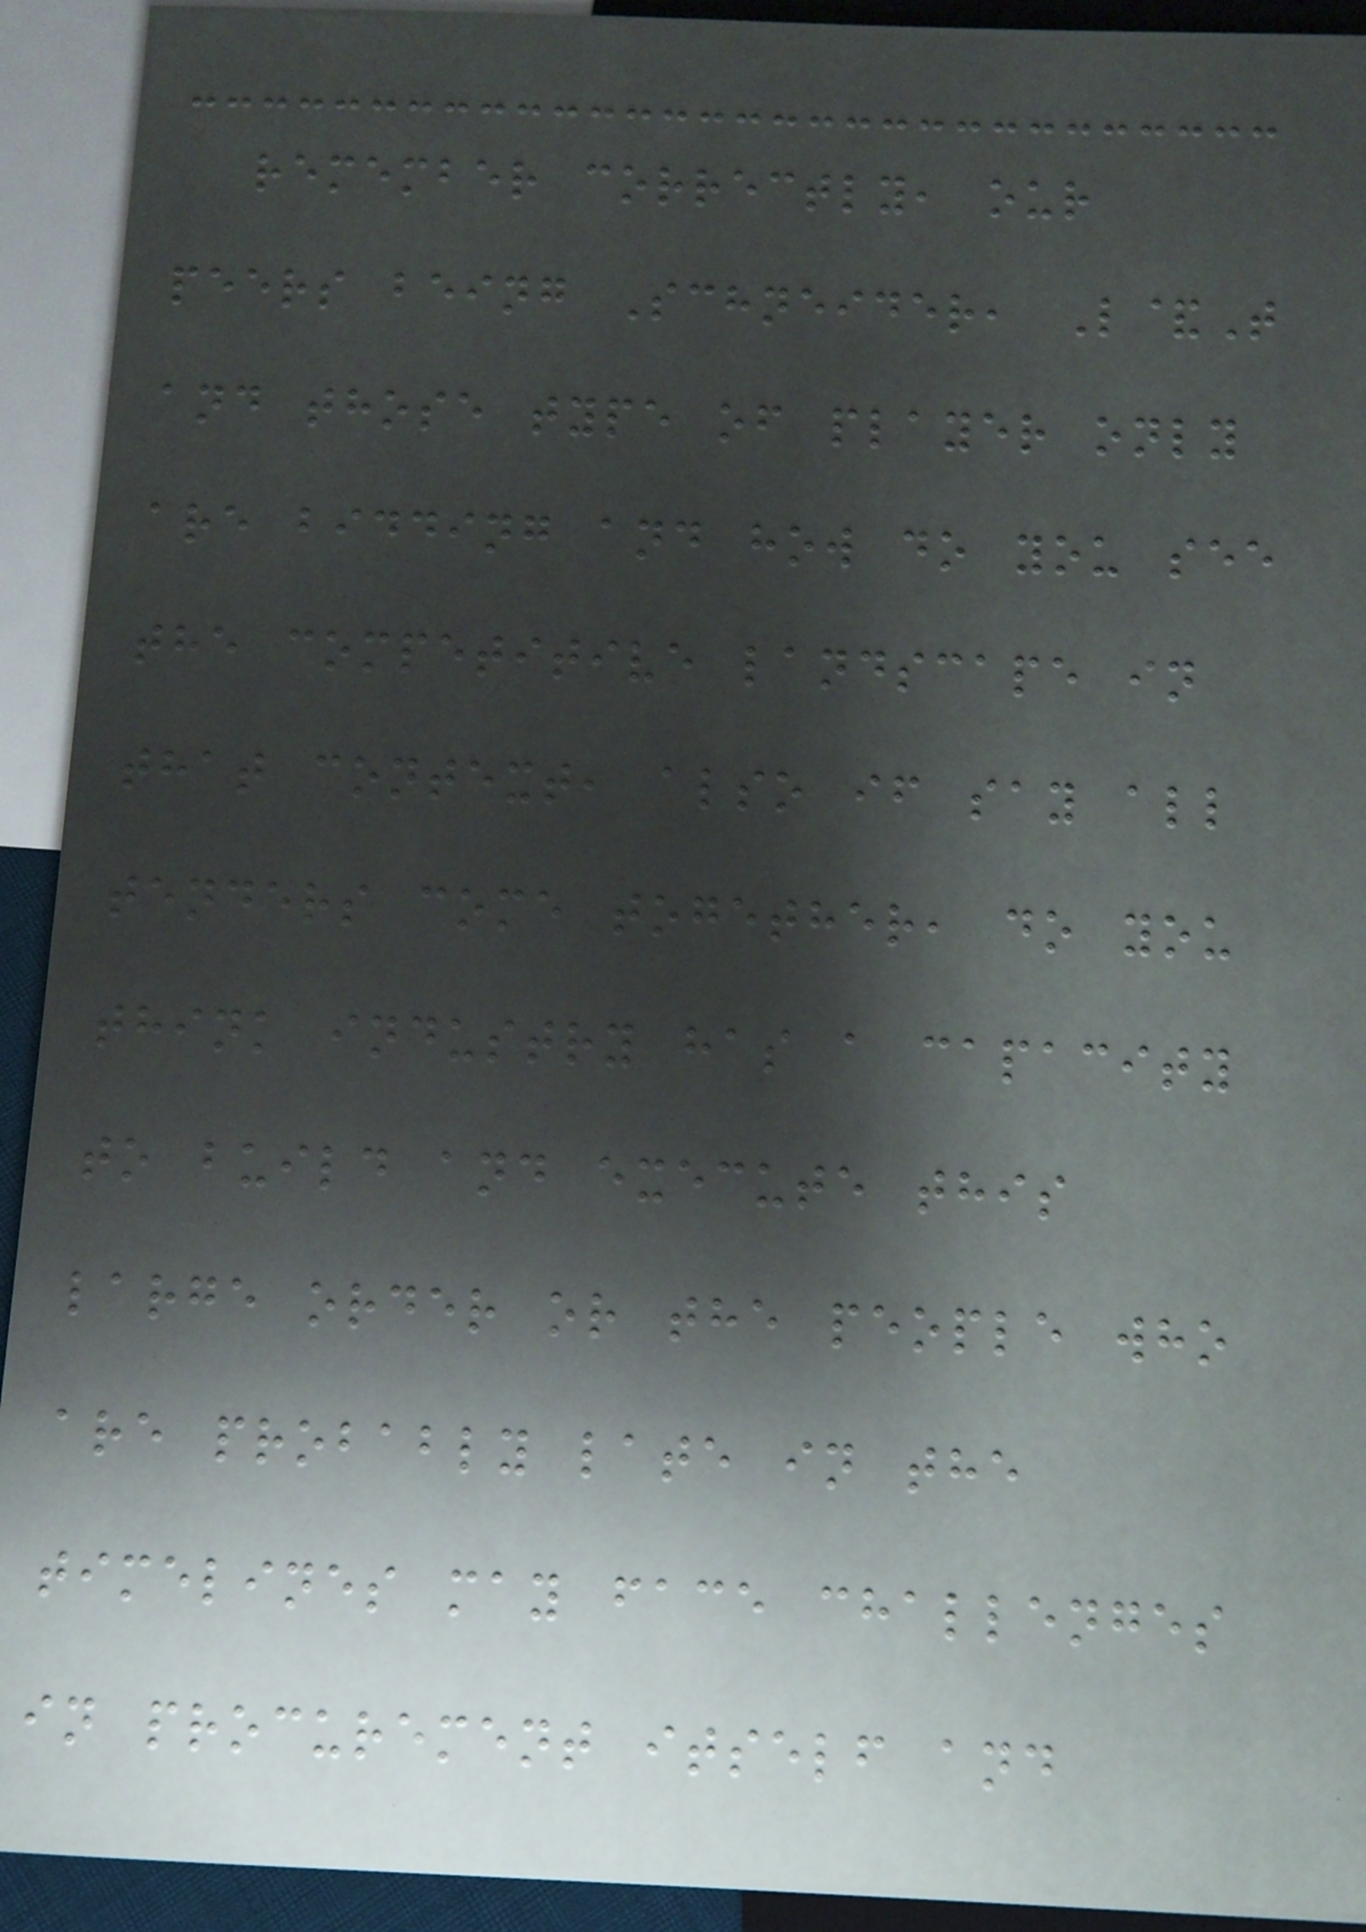remember correctly, our
peers being Schneider, L&T
and those type of player only
are bidding and how do you see
the competitive landscape in
that context, also if say all
tenders come together, do you
think industry has a capacity
to build and execute this
large order or the people who
are probably late in the
timelines may face challenges
in procurement itself and
